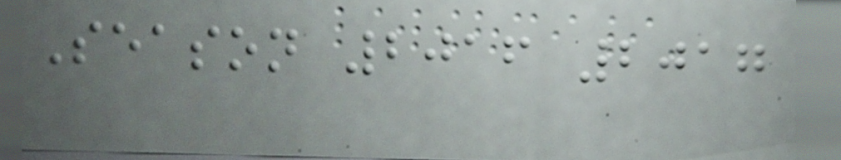Season 2016 2017
